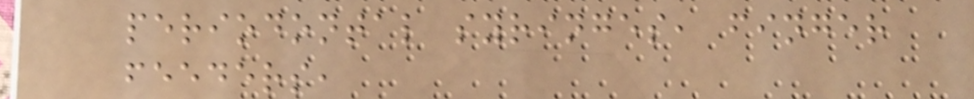periodontal syringes, finger
feeders,
